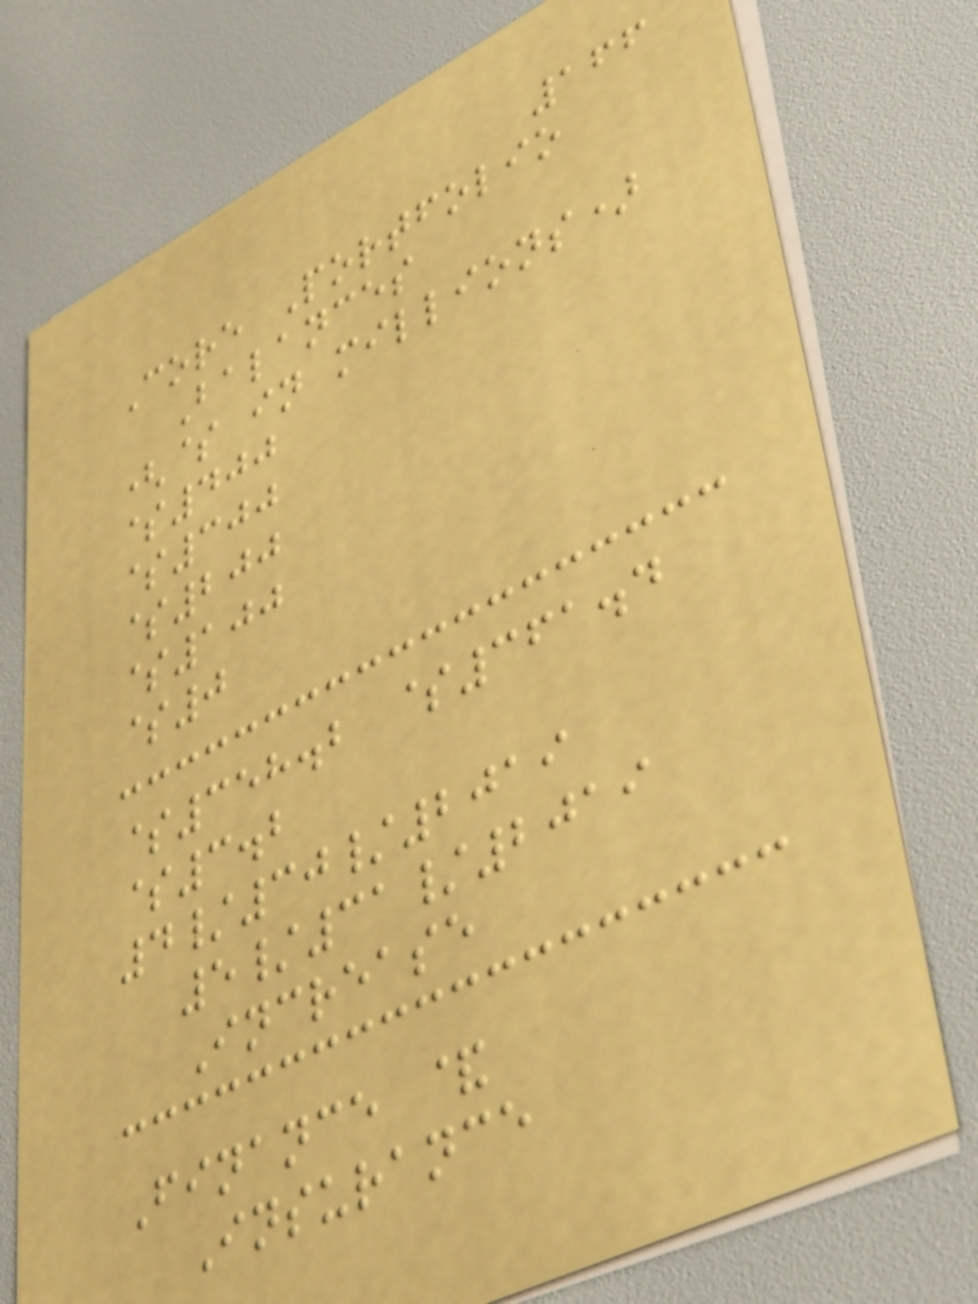166
Core Portfolio
Balances
($ in millions)
$400
$300
$200
$100
$0
$358.2 $361.4
$3.2
4/30/2019
5/31/2019
Increase
Finance &
Insurance
